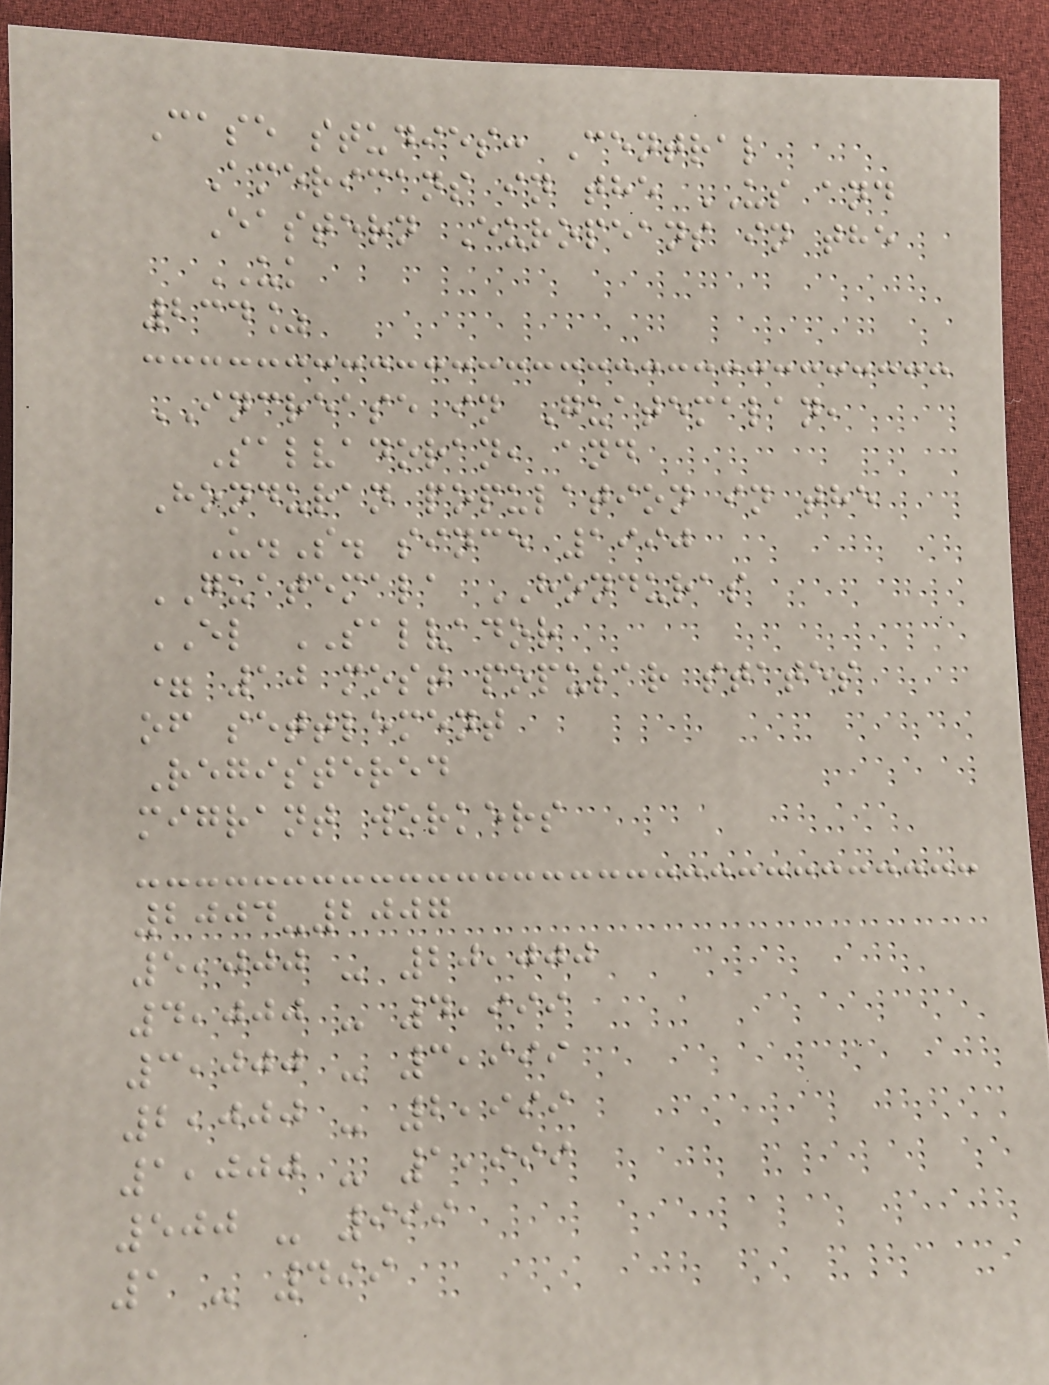Case studies: Central
Americans in the US and
Eastern Europeans in the
UK
234%
INCREASE in Guatemalan,
Salvadoran, and
Honduran population in the
U.S. since 1990
GUATEMALA HONDURAS
EL SALVADOR
= 10 most popular states
of settlement
Registered
migrant workers
2004-2007
5,000 - 20,000
4,000 - 4,999
3,000 - 3,999
2,000 - 2,999
1,000 - 1,999
500 - 999
1 - 499
